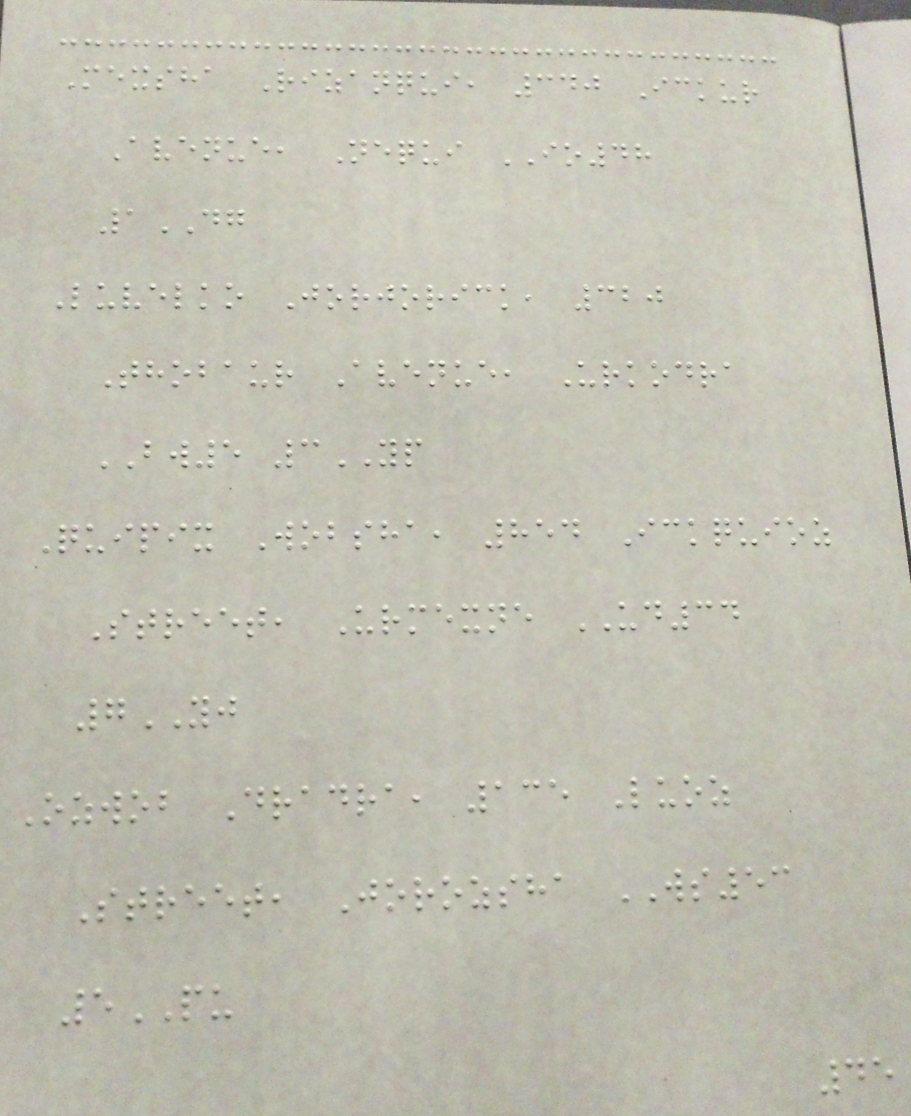Mexsha Rizanqui, 340 Ickur
Avenue, Nequi IO48
1DG
Luvelko Jorjorick, 320
Thobaur Avenue, Urkodra
BW5 3YP
Quipix Wobsha, 854 Ickquioz
Street, Urmexne UD34
7YJ
Ozwob Dradra, 135 Luoz
Street, Jorozsha WS53
5PU
45
